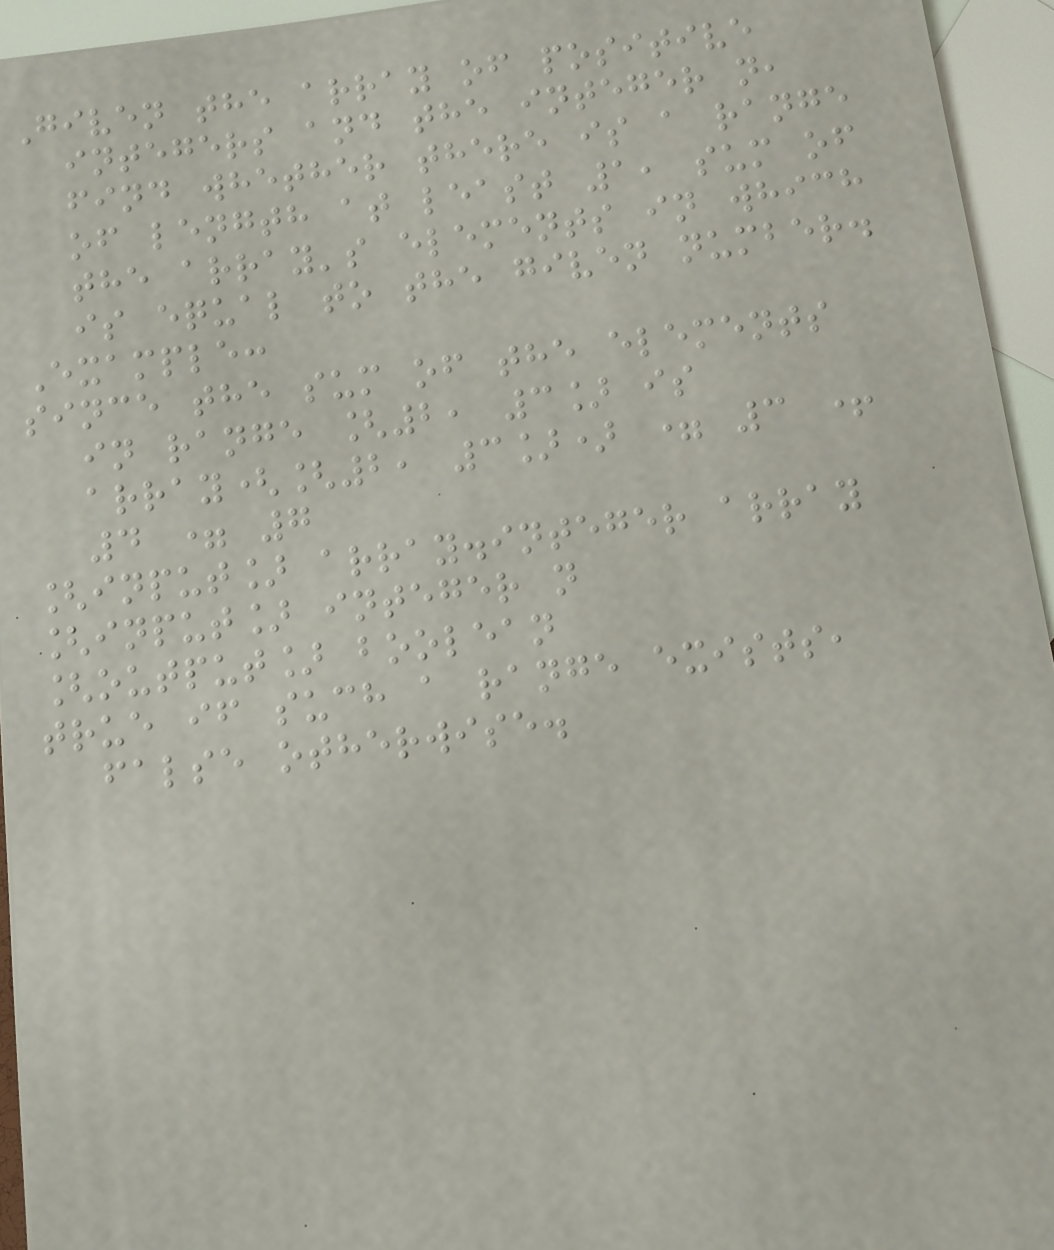Given the array of positive
integers and the integer n,
find whether there is a range
of length at least 1, sum of
the array's elements in which
is equal to the given number.
Example:
since the sum of the elements
in range [2, 3] is
array([2, 3]) = 3 +
4 = 7
[input] array.integer array
[input] integer n
[output] boolean
true if such a range exists,
false otherwise.
